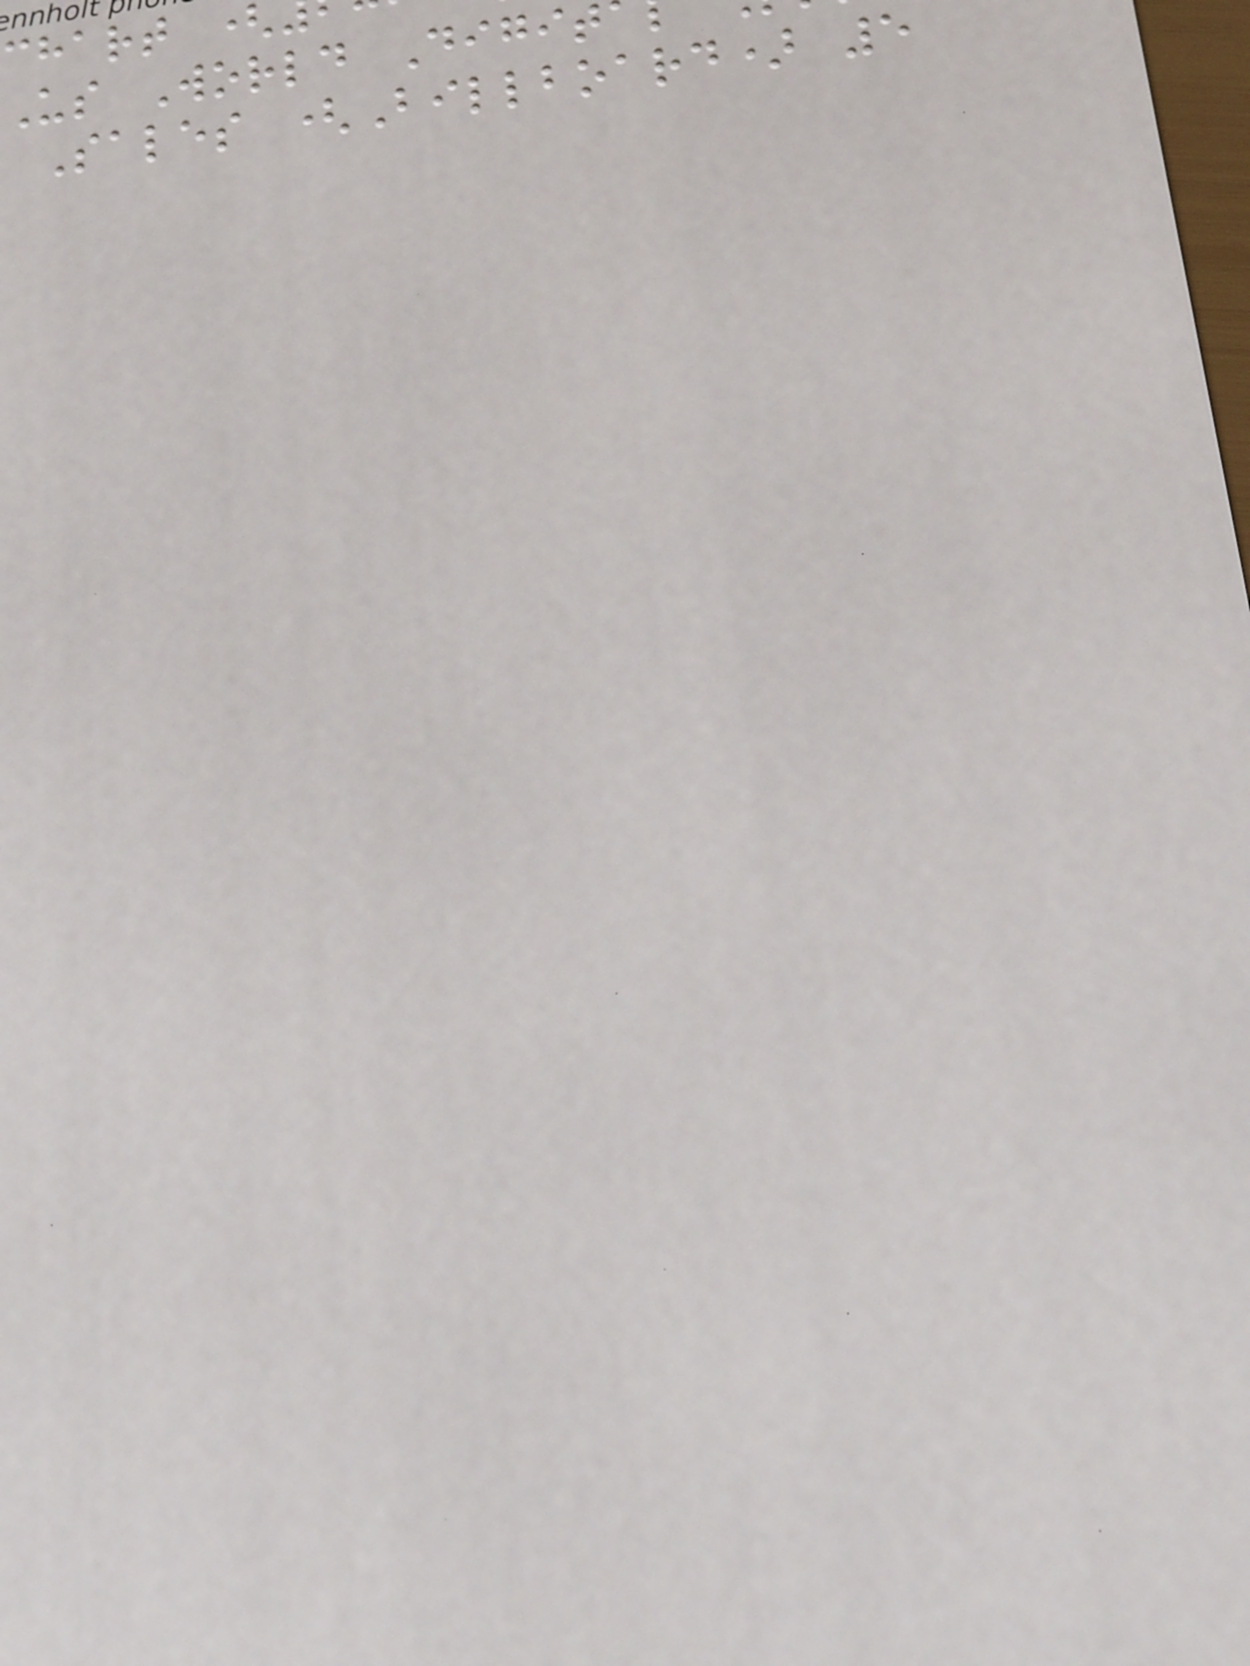us World Digit
Sales (Billboard) 5
